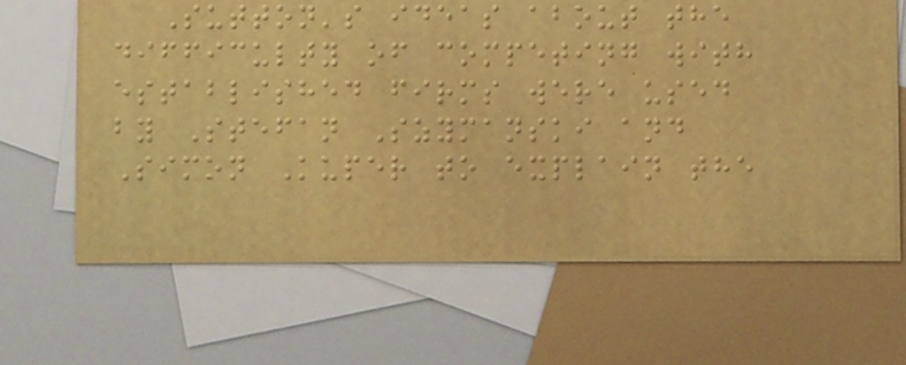Sutton's ideas about the
difficulty of competing with
established firms were used
by Stefan Szymanski and
Simon Kuper to explain the
